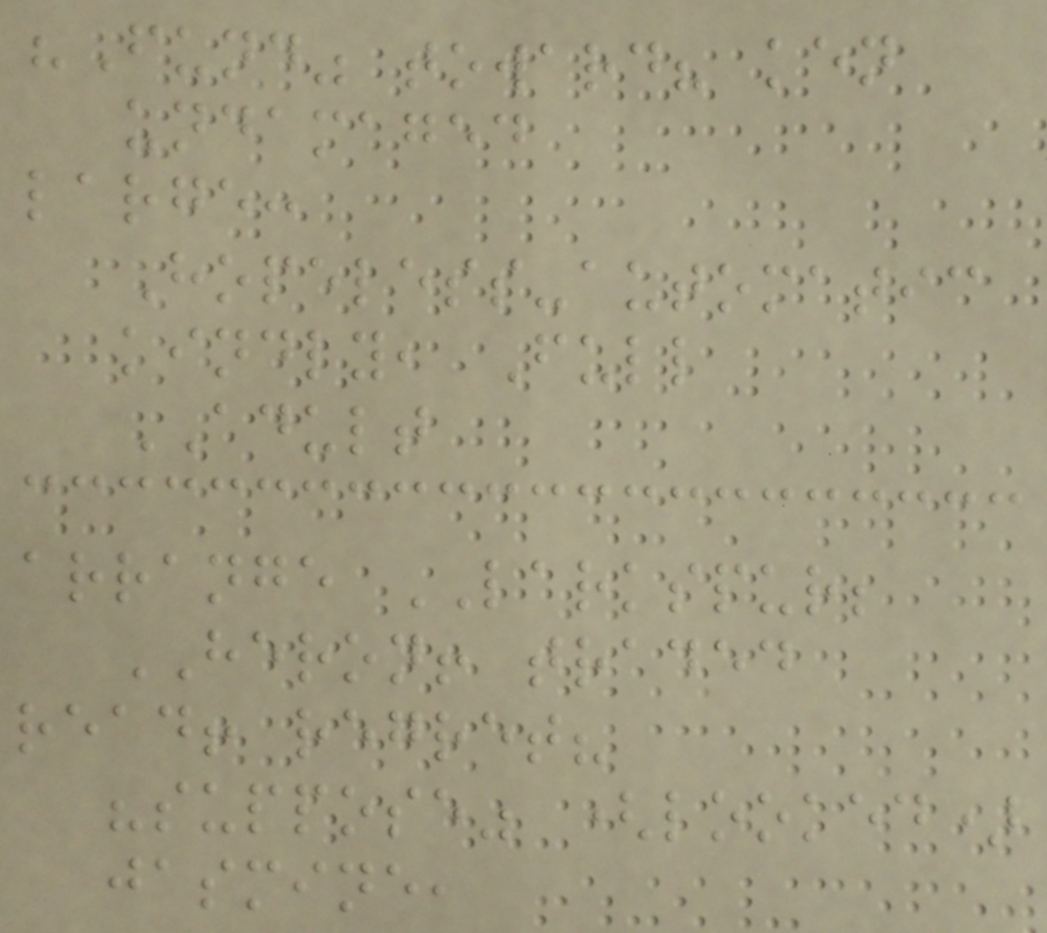"Fund" toward? ken
undamaged
large:
Hopeless-automatic
kindly, Full
ADULT
arrange LARKSPUR;
HERON! traded
read! regret?
"suppose" (looked)
jasmine,
